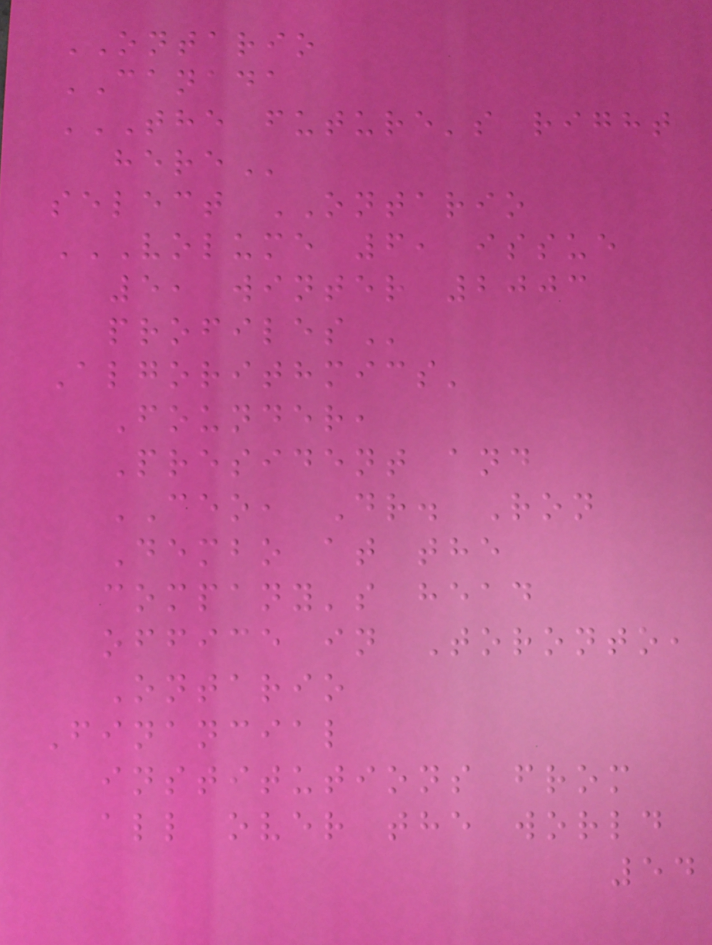ONTARIO
CANADA
THE FUTURE'S RIGHT
HERE
select ONTARIO
VOLUME 6, ISSUE
5, WINTER 2003
PROFILES
Algorithmics'
Founder,
President and
CEO, Dr. Ron
Dembo at the
company's head
office in Toronto,
Ontario
Financial
institutions from
all over the world
54
